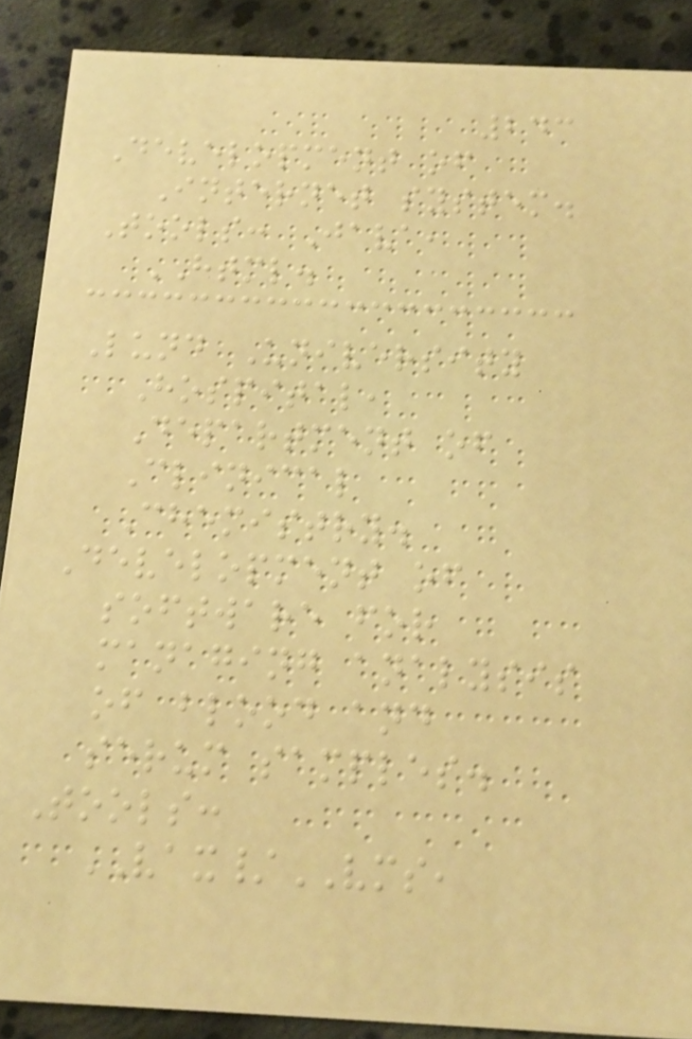243
Development of
Internet system.
Tools: Java,
HTML.
Lund University
Hospital,
Department of
Clinical
Chemistry.
Development of
software for
managing analysis
of blood and
serum samples.
Tools:
VAX/VMS,
